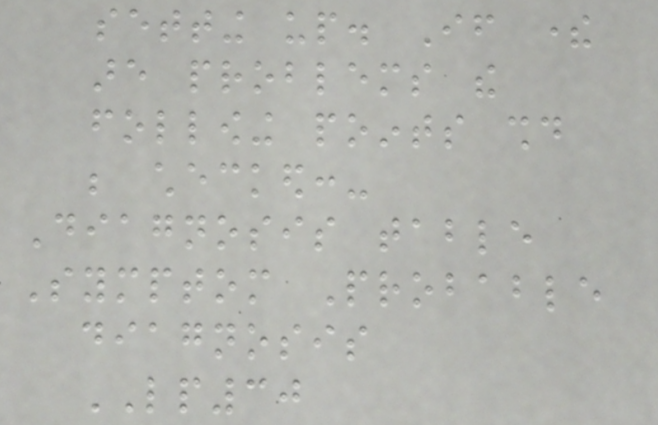setting up. If there
are problems the
following points should
be checked:-
Diagnosis table
Symptom Probable
diagnosis
LP30
